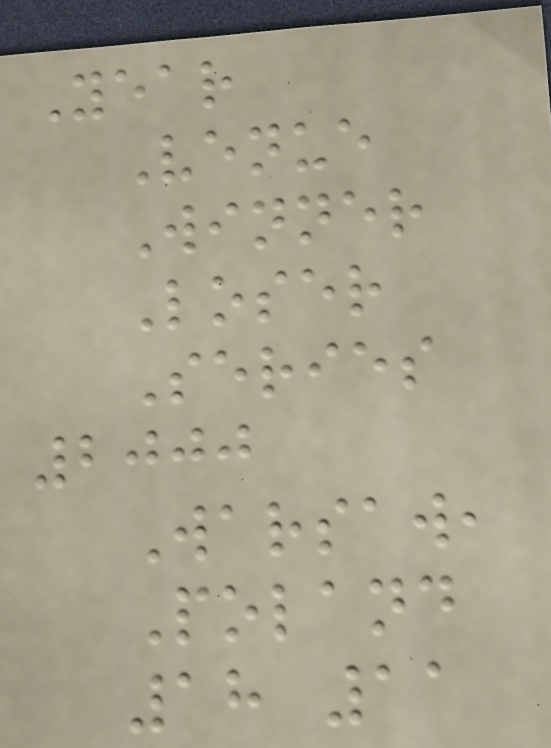Year
Venue
Winner
Loser
Series
2000
Warsaw,
Poland
18 11
